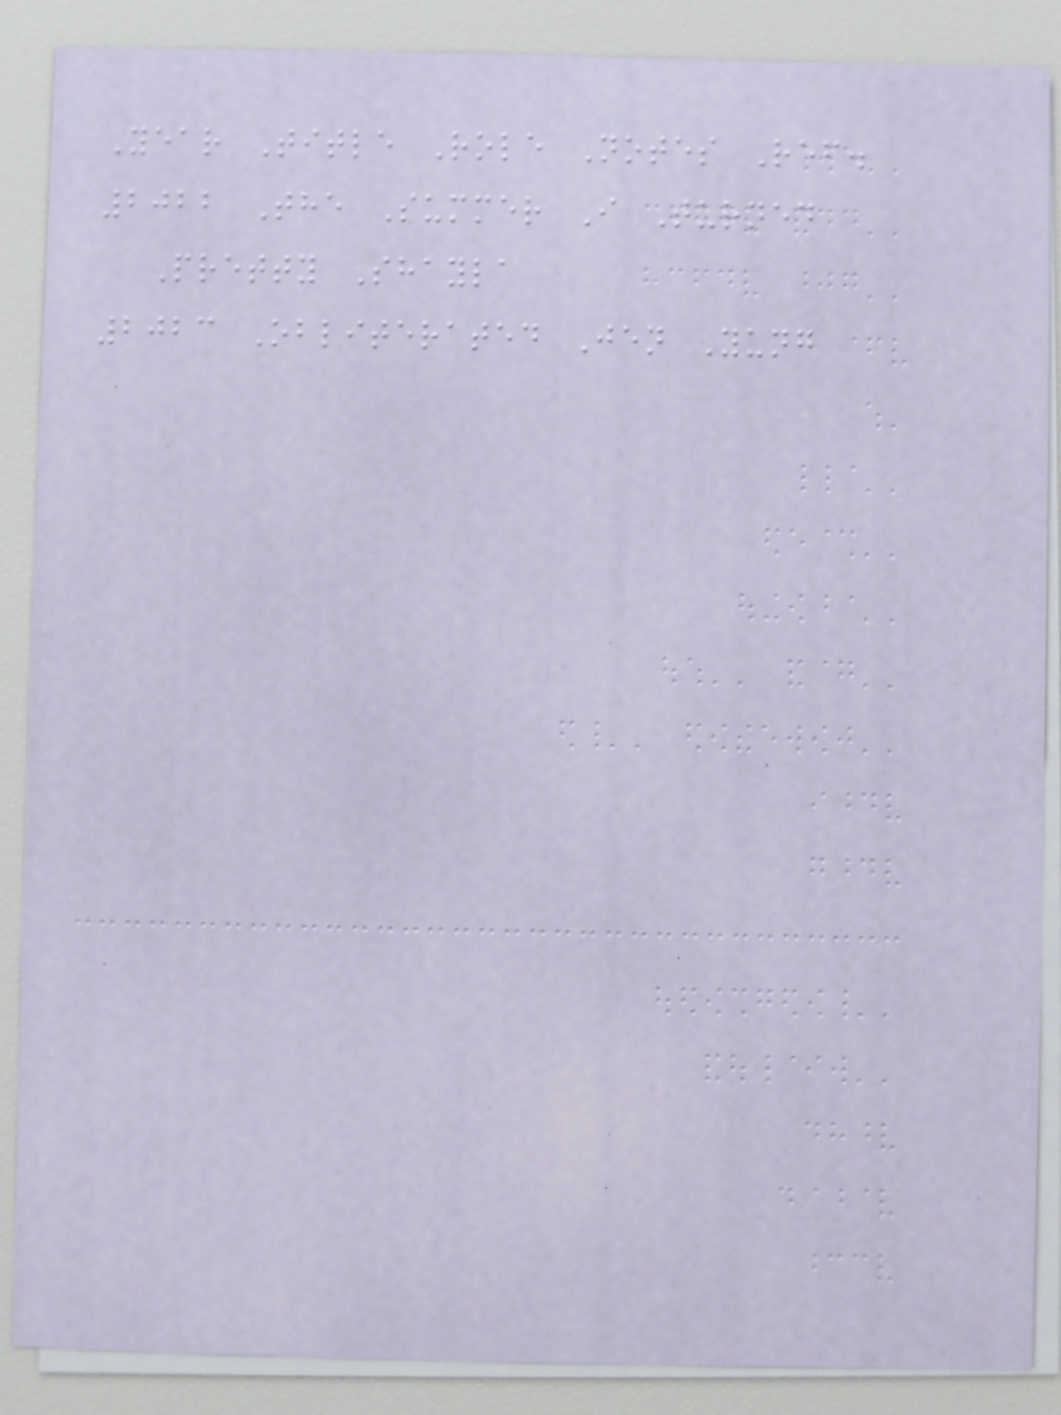Year Title Role Notes Ref.
2022 The Summer I Turned
Pretty Shayla
2023 Obliterated Jen Yung
